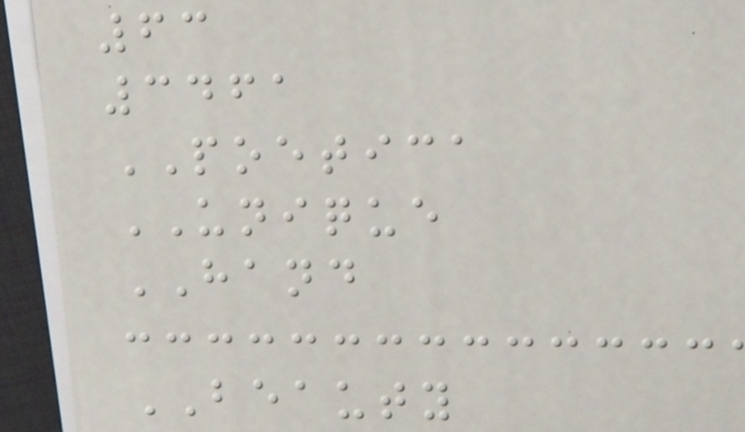63
3461
POETICA
UNIQUE
HAND
BEAUTY
